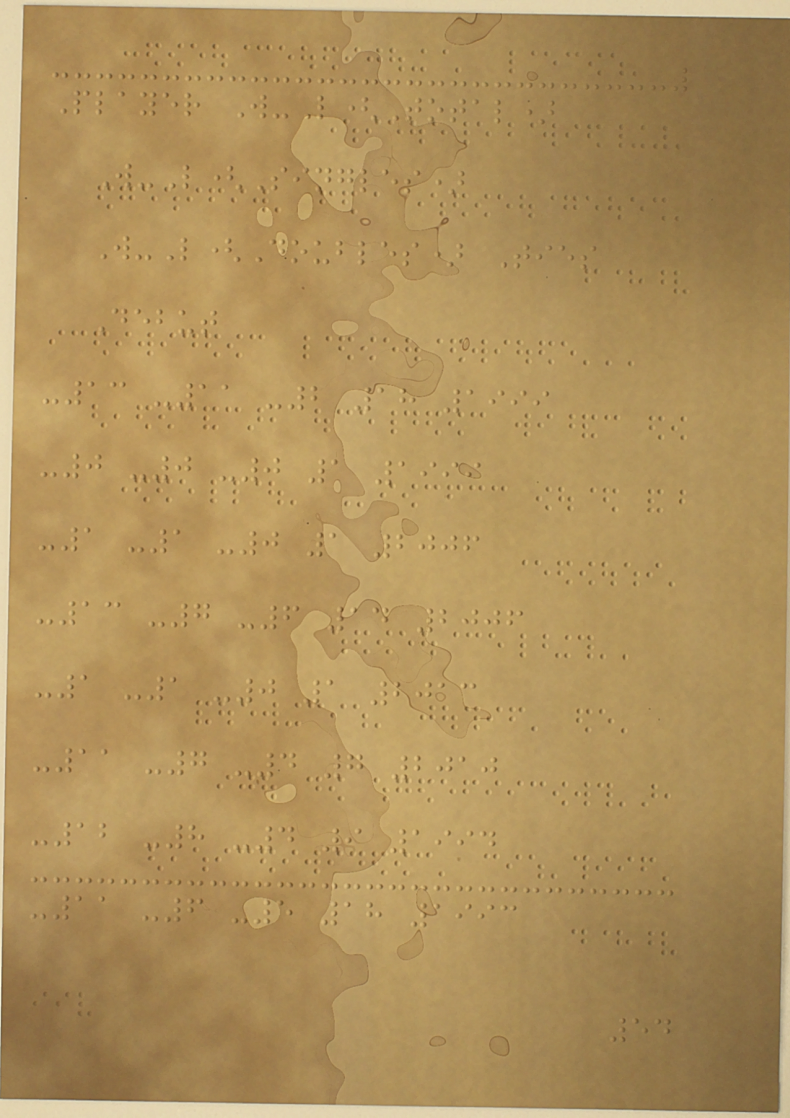Player W-L(Total)
W-L(Singles)
W-L(Doubles) Ties
Debut
-13 -11 -2 18 1999
-0 -0 -0 1 1999
-1 -1 -0 1 2006
-13 -7 -6 14 2006
-1 -1 -0 1 2013
-11 -7 -4 7 2010
-12 -8 -4 9 1994
-11 -6 -5 18 1993
54
